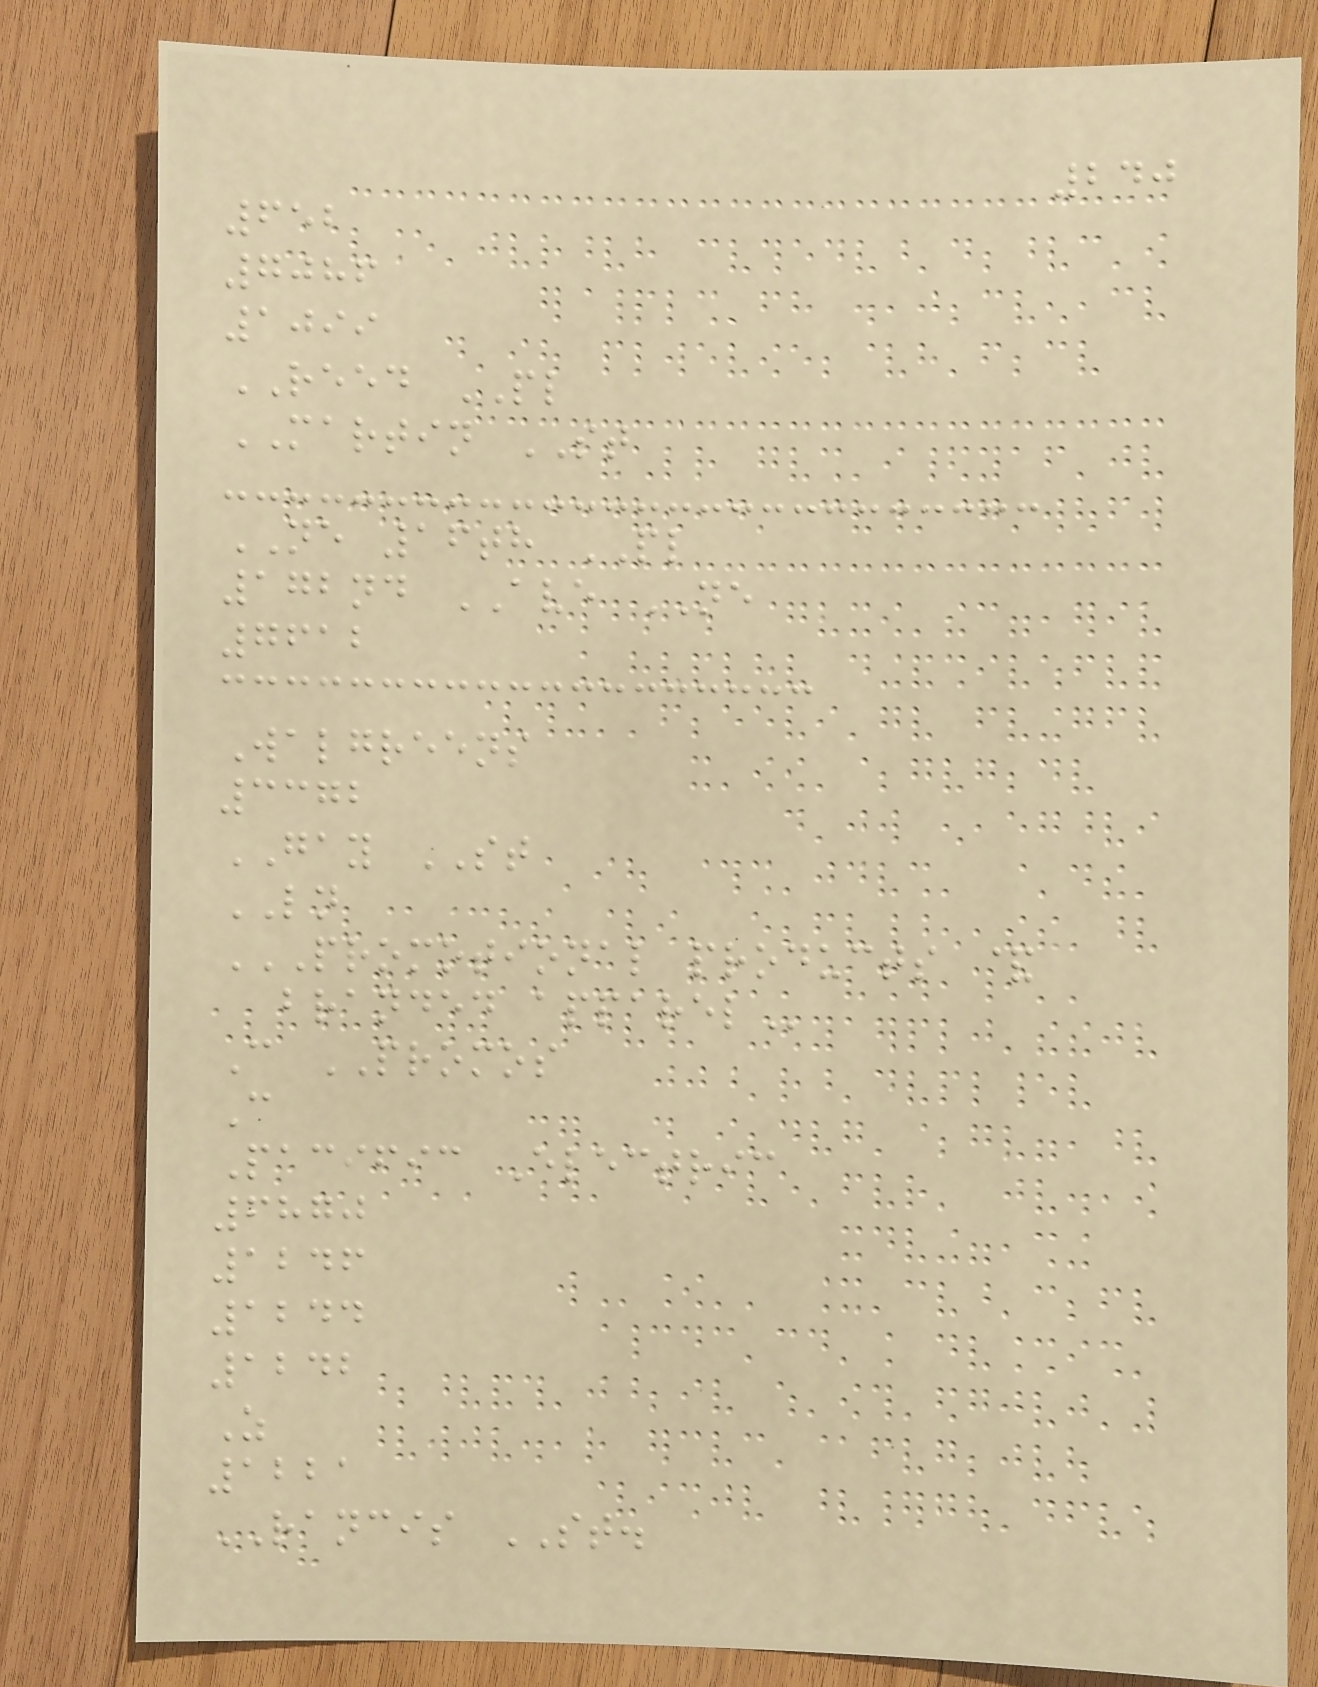240
652
7086
1099
REED PL
MARTIN ST
NE 16th PL
172nd AVE NE
7612
Walgreens
3372
GAY ST
LN
PROMOTIONAL PRODUCTS &
BRANDED APPAREL
C PROMOS
C
Pacific Electric
6870
1246
1244
1242
Z
1221
RANCIS ST.
